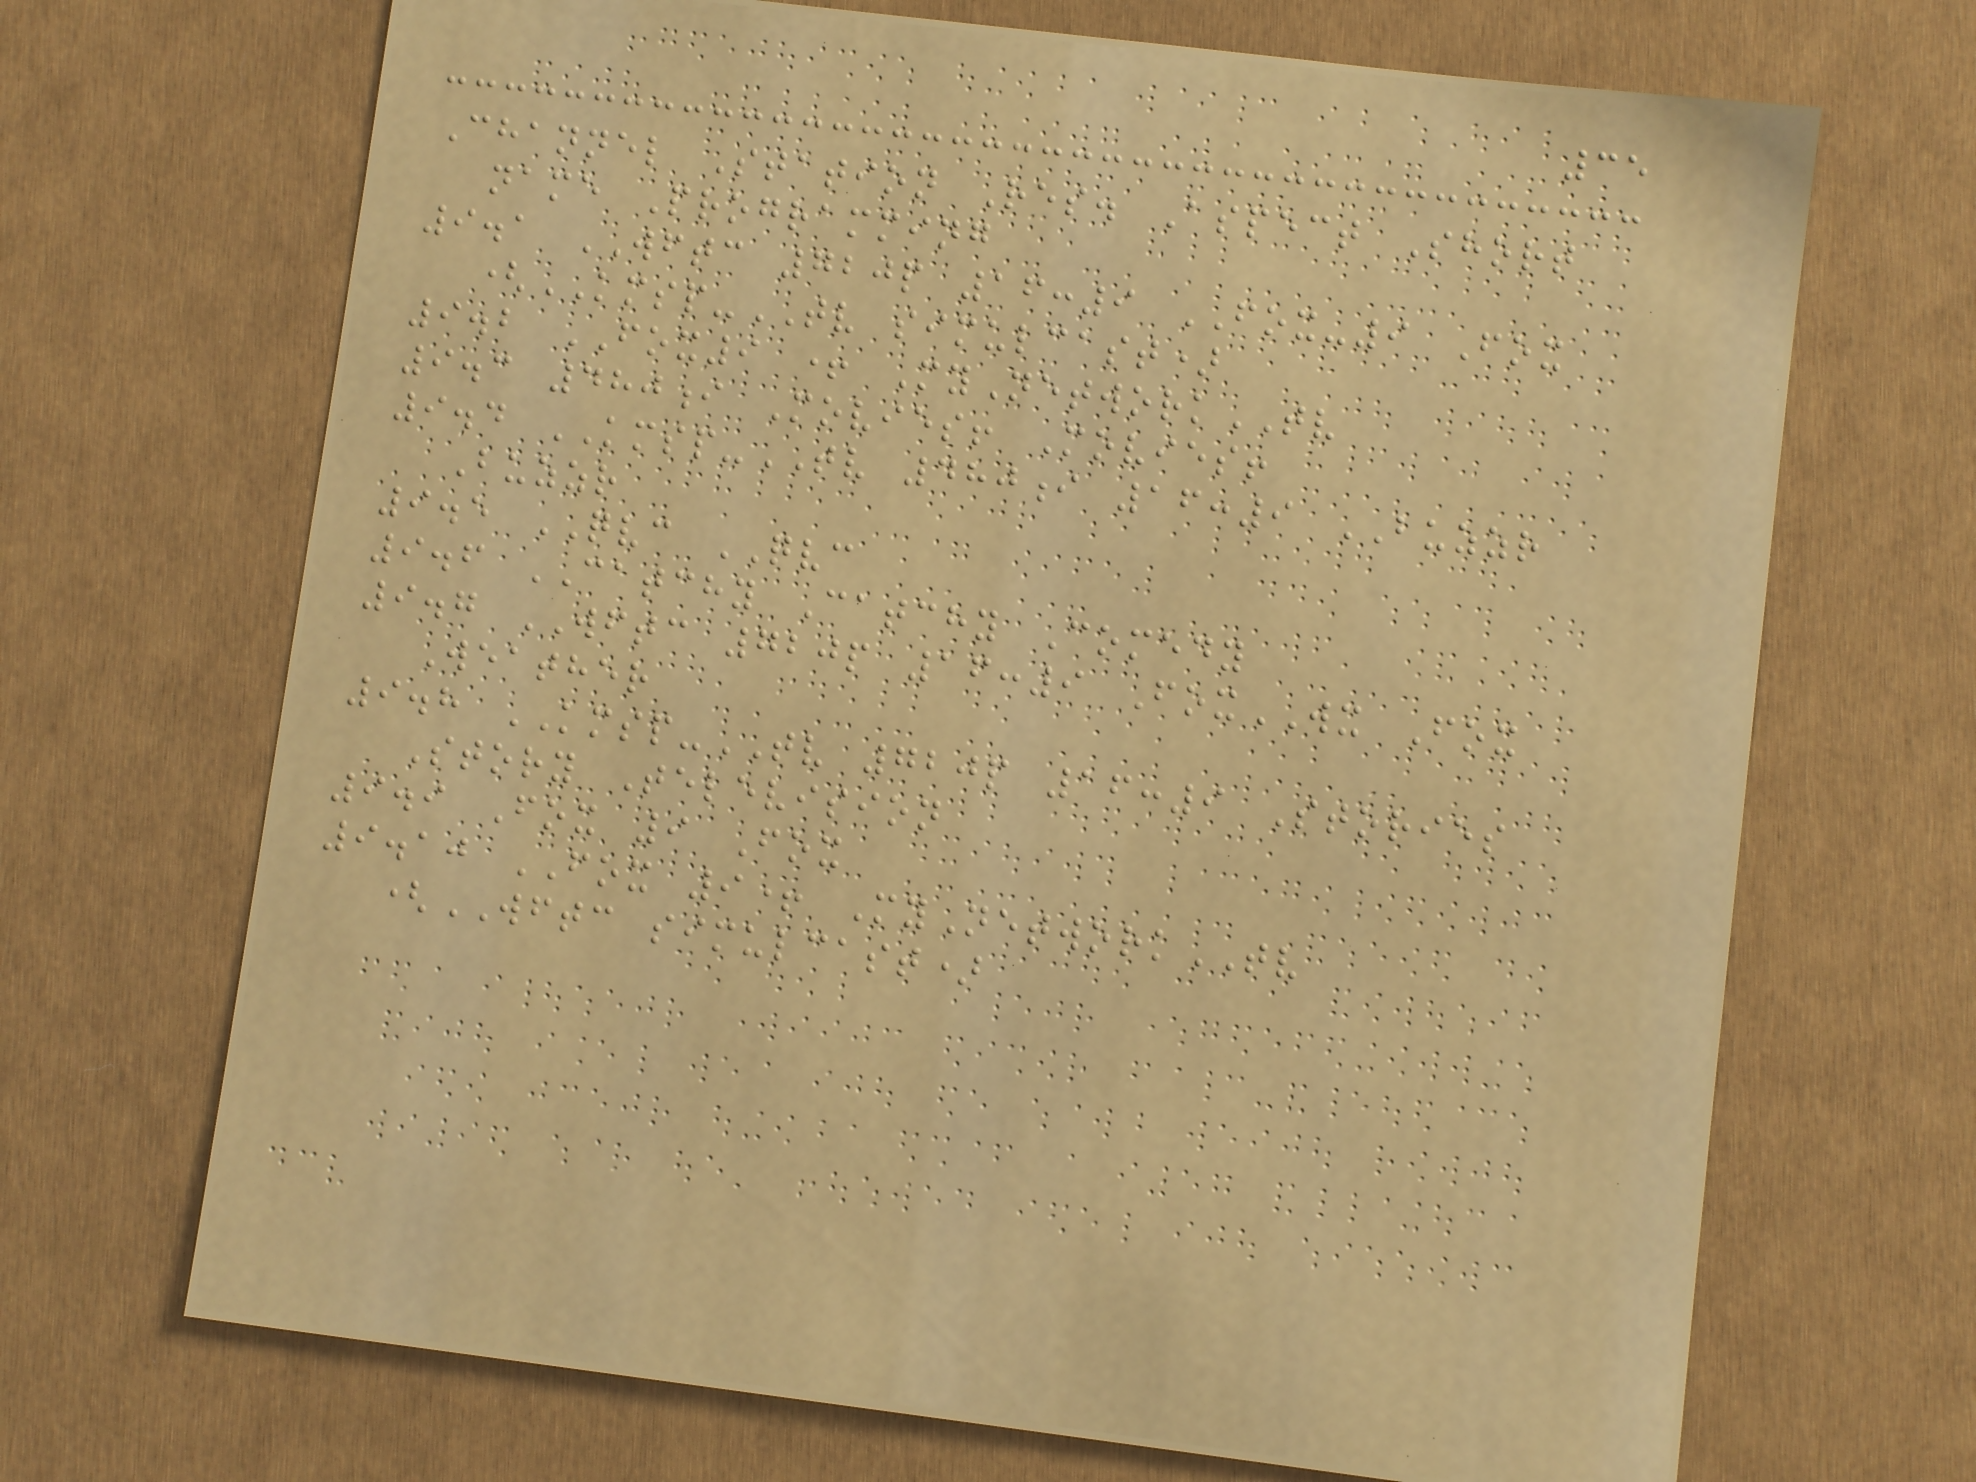35
Channel Station Res. Aspect Short
name Programming
9.1 WFTC 720p 16:9 FOX-9 Fox
(KMSP-TV simulcast)
9.2 FOX9 + MyNetworkTV
9.3 480i Movies! Movies!
9.4 KMSP-TV 480i 16:9 BUZZR
Buzzr
9.5 QVC QVC
9.6 CATCHY Catchy Comedy
9.7 WFTC 720p 16:9 FoxWX Fox
Weather
9.8 KMSP-TV 720p 16:9 Stories
Story Television
9.9 Fox 9 Fox
9.10 FOX 9+ MyNetworkTV
(WFTC simulcast)
